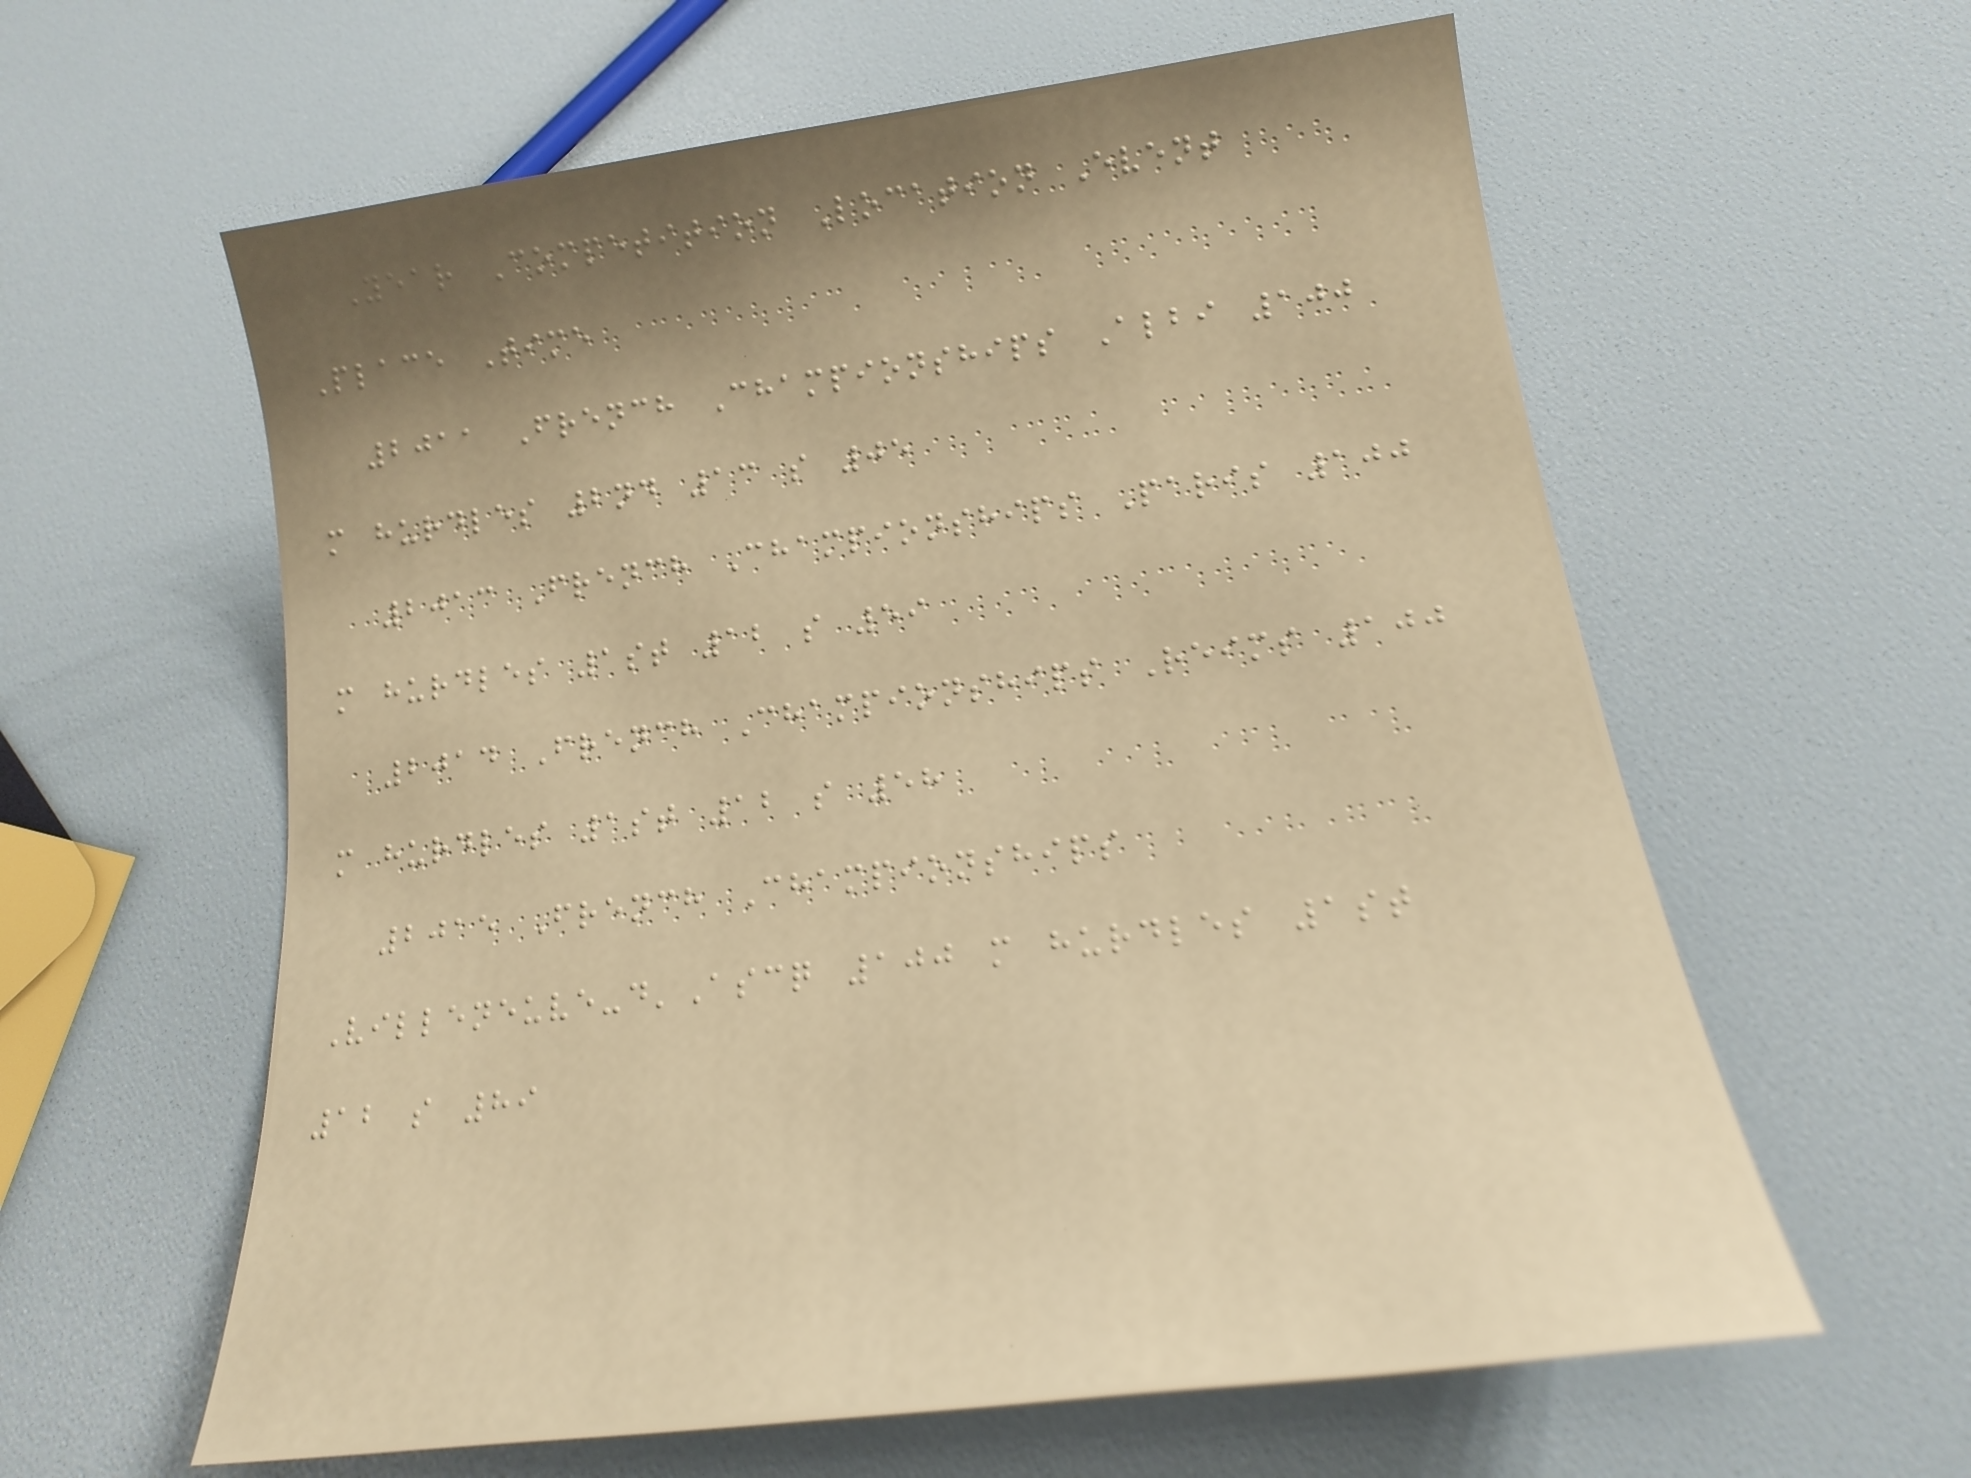Year Competition Location Event
Place Time
2011 French Championships Albi 100
m hurdles 2nd 13 s 05
2013 French Championships Paris 100
m hurdles 1st 12 s 59
2014 French Championships Reims 100
m hurdles 1st 12 s 58
2015 French Championships
Villeneuve-d'Ascq 100 m hurdles 1st
12 s 89
